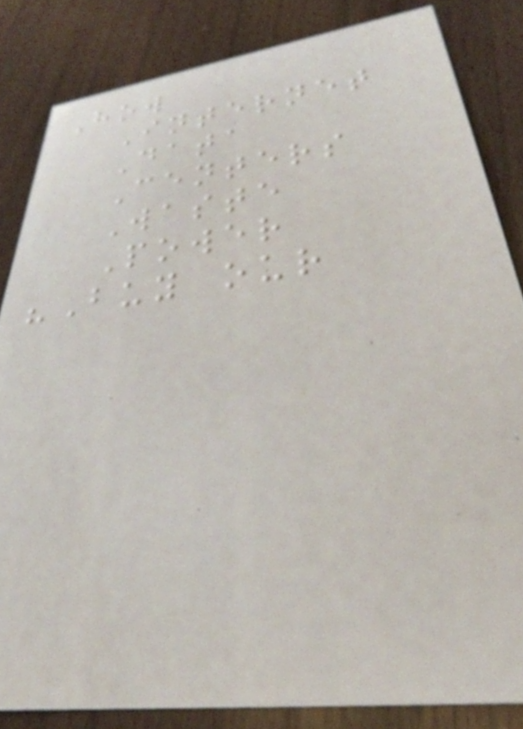How
Internet
Data
Centers
Waste
Power
"Buy our
